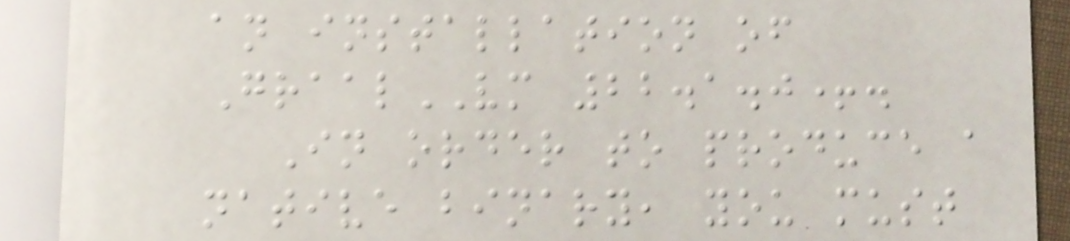an installation of
GraalVM 22.1.0+.
In order to produce a
native binary, you must
